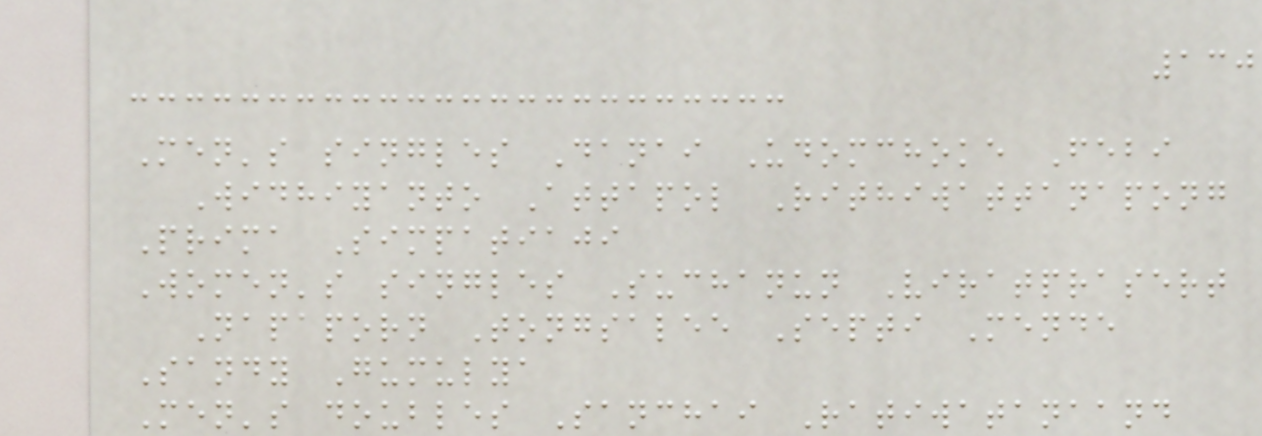130
Men's singles Danai Udomchoke Febi
Widhiyanto Attapol Rithiwattanapong
Prima Simpatiaji
Women's singles Suchanun Viratprasert
Napaporn Tongsalee Septi Mende
Sandy Gumulya
Men's doubles Sanchai Ratiwatanaand
